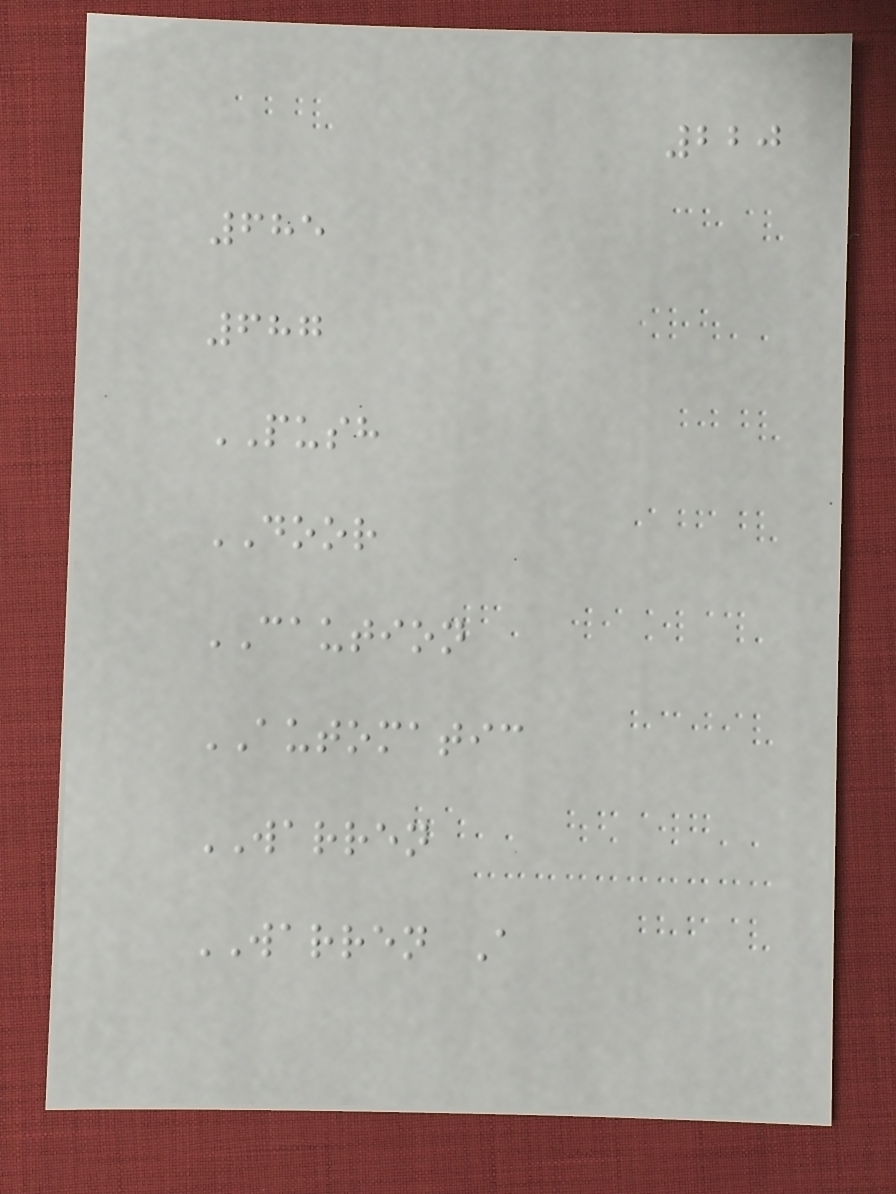220
685
687
PUSH
DOOR
CAUTION
AUTOMATIC
WARREN
WARREN A
